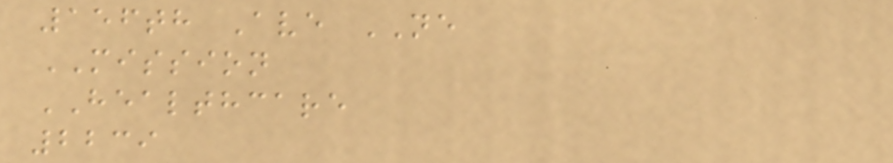156th Ave NE
MISSION
HEALTHCARE
2239
